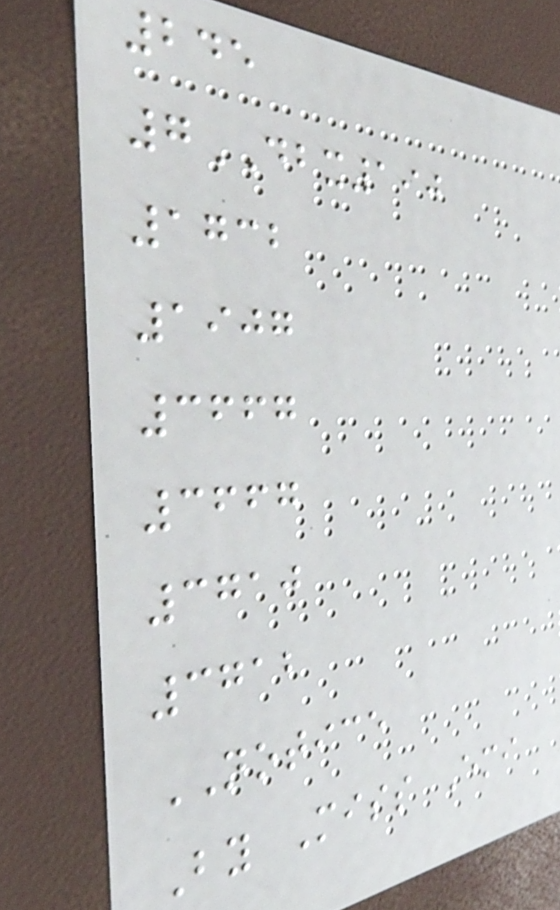245
7DBX190
1732
1907
3667
3667
3710
3712
NOTICE
By Miss Emi
